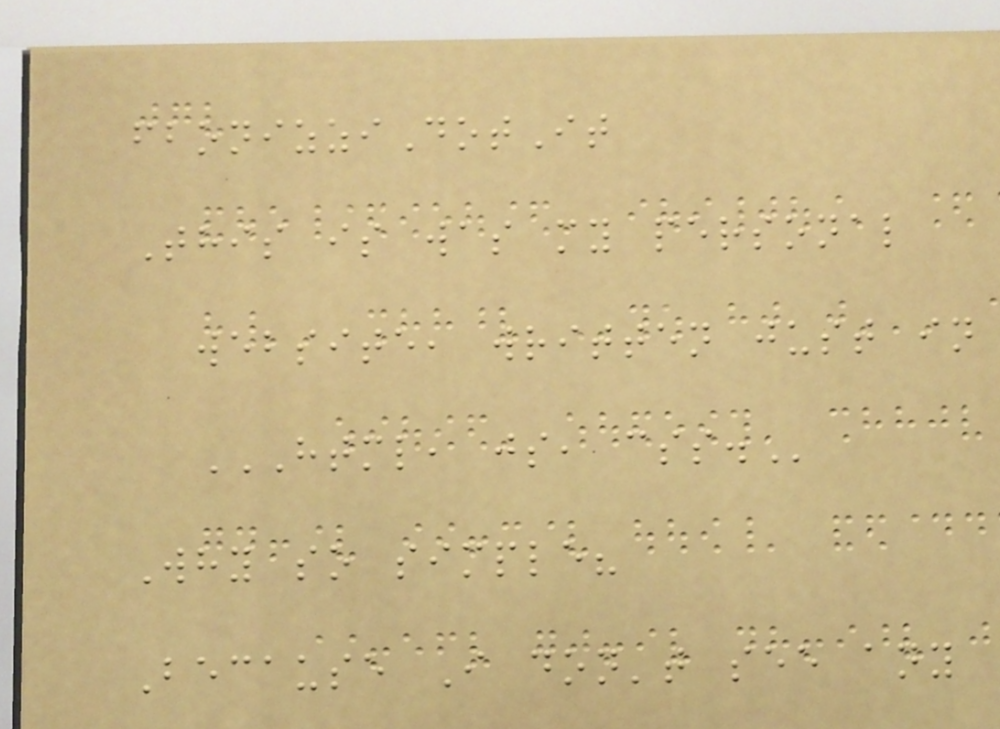fbonizziDotIt
This is was my personal
website, written just in
HTML, JS, CSS.
Why so simple?
Because I don't see any
